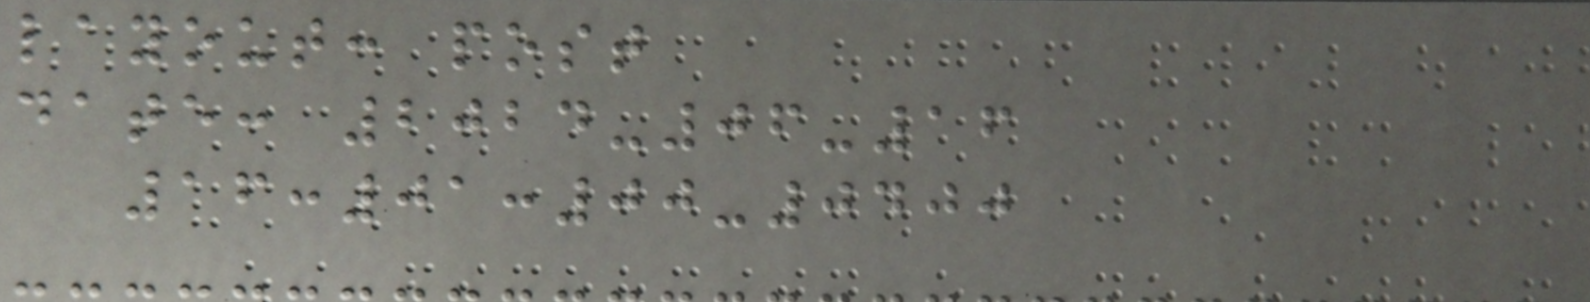layout: post
date: 2024-06-16
16:01:00-0400
